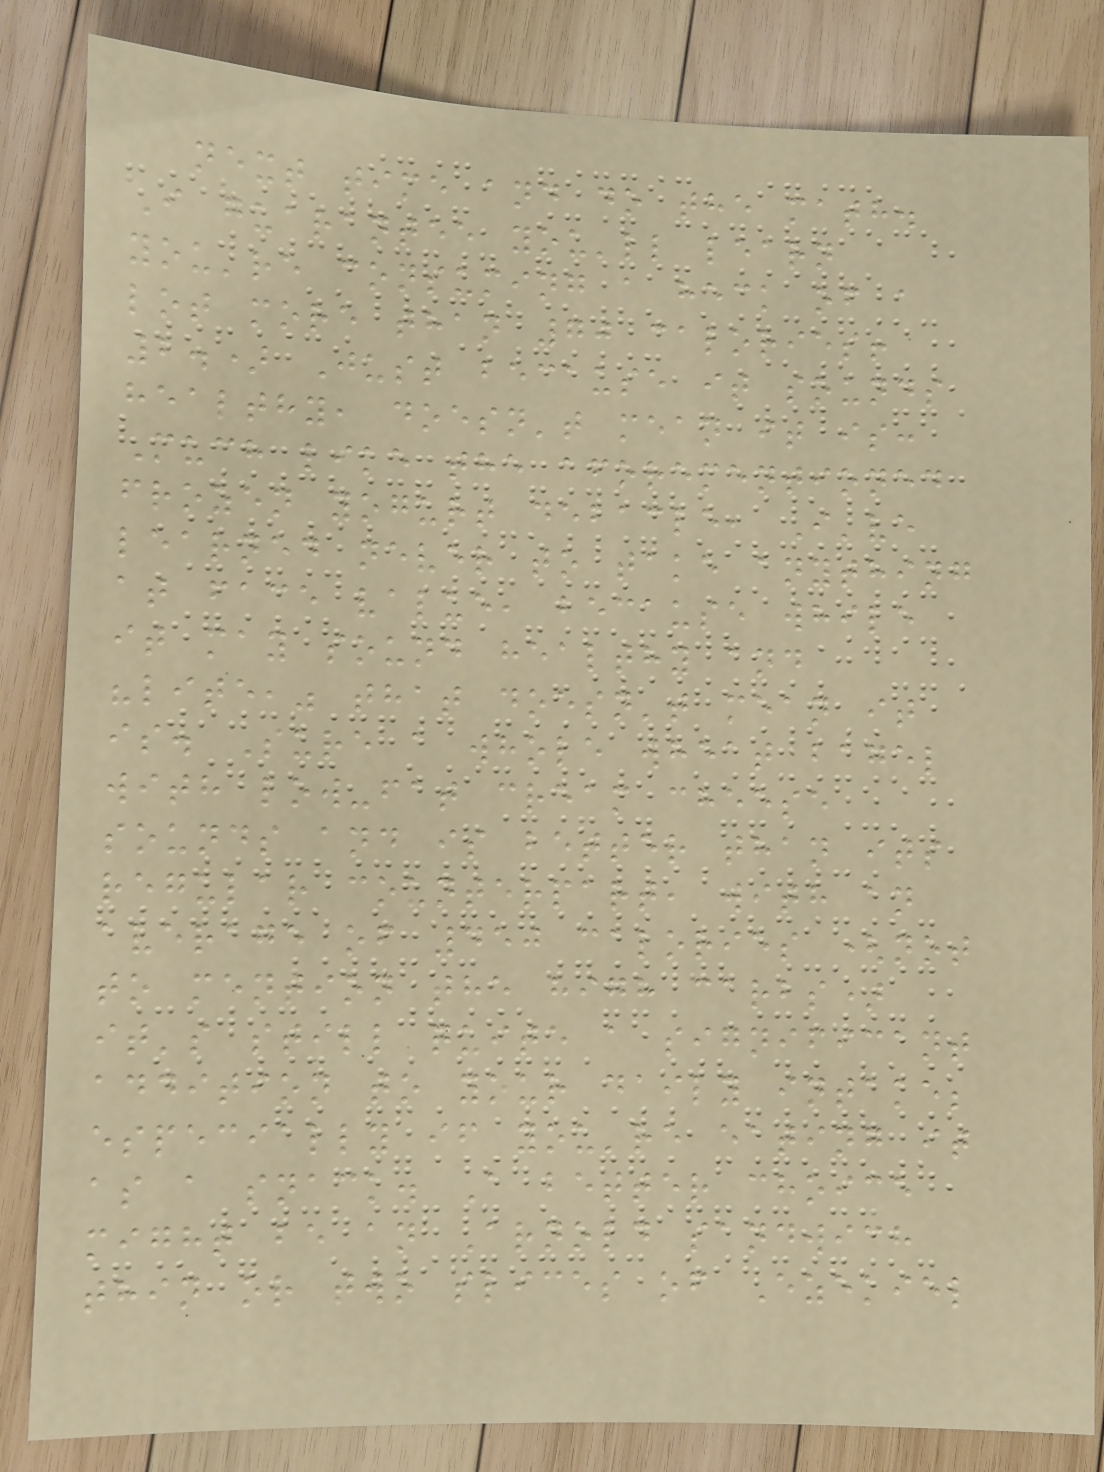next time and do the math.
I guarantee you'll learn
you're consuming a heck of a
lot more than 70 calories!
2.) Just because it sounds
healthy, doesn't mean it is:
Much like the aforementioned
frozen yogurt debacle, I've
learned never to take anything
at face value, because while
it may sound healthy and
"lite," that doesn't mean it
is. Sure a whole wheat bagel
with low-fat cream cheese
sounds and is better than its
regular counterpart, with an
average of 450 calories (not
to mention the high carbs)
it's still quite a significant
addition to your daily intake;
especially if you're eating it
as a snack. A better choice
might be an Arnold sandwich
thin or two slices of Ezekiel
